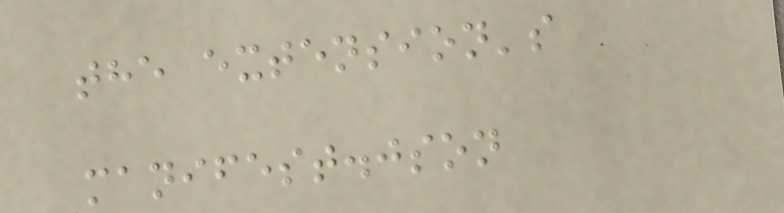the extension's
manifest.json
